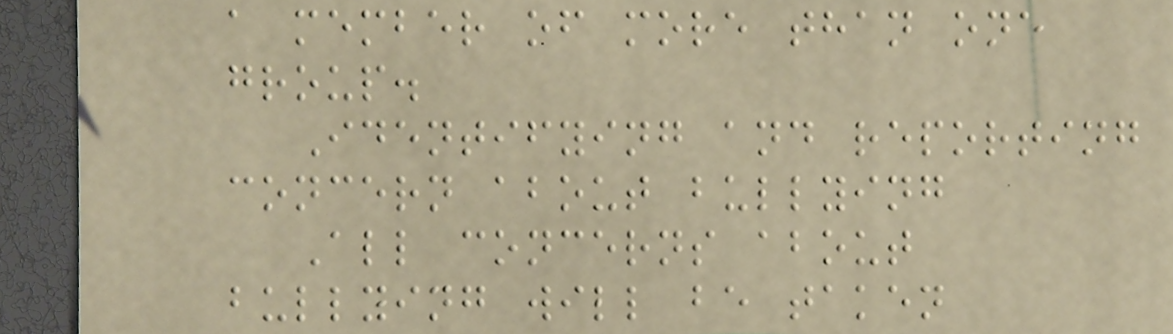a member of more than one
group.
Identifying and reporting
concern about bullying
All concerns about
bullying will be taken
